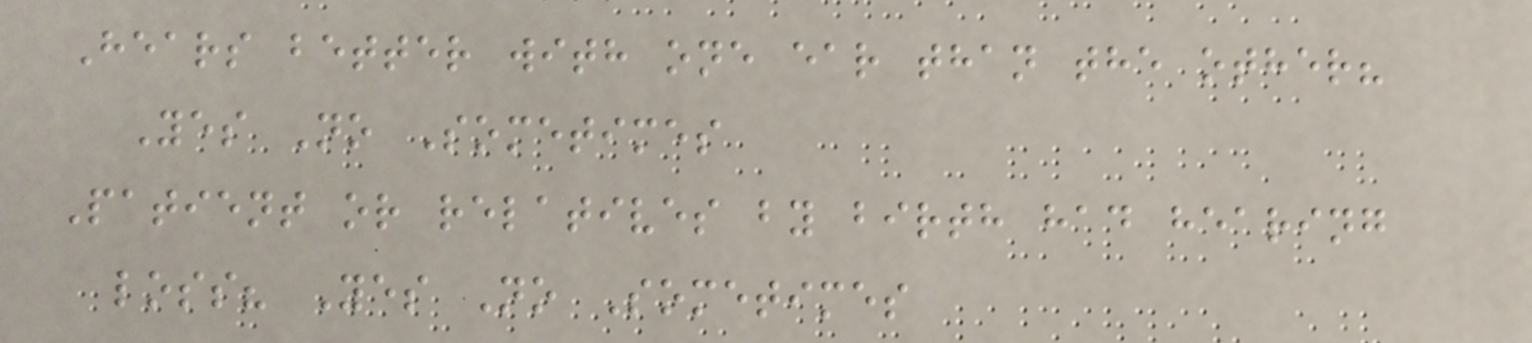Hears better with one ear than the other?
Yes No Sometimes
Patient or relatives by birth had hearing
loss? Yes No Sometimes
